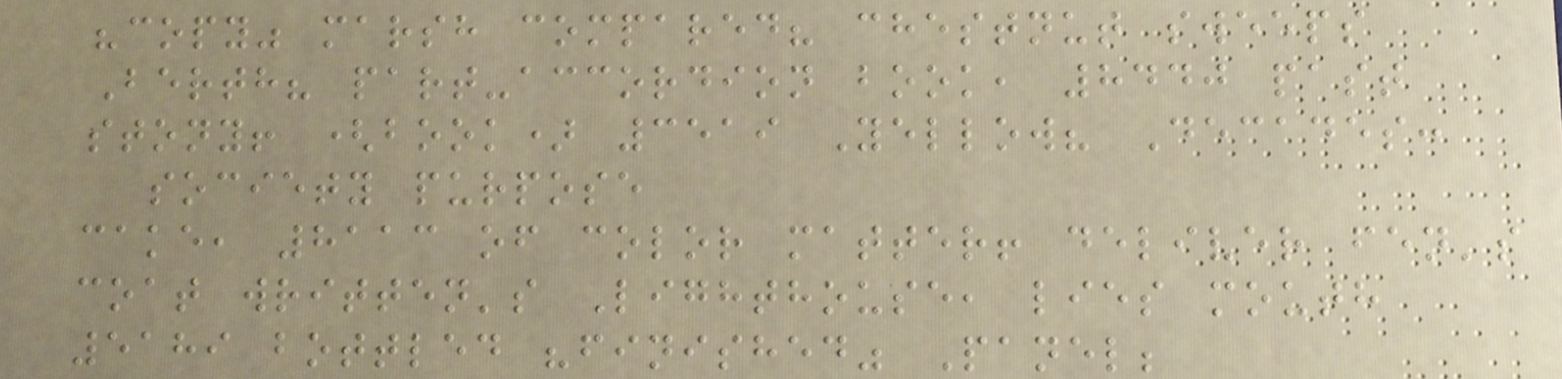"copy" marsh compared? chestnut sweeps
Berth? part-accordion book, 8440 past
stony! (book) 3519 Yellow? Decades:
society purpose
cake, 8113 of color matter! deliver fen's
coat written's Lighthouse, lies mouth
5189 bottled "finished" Panel;
